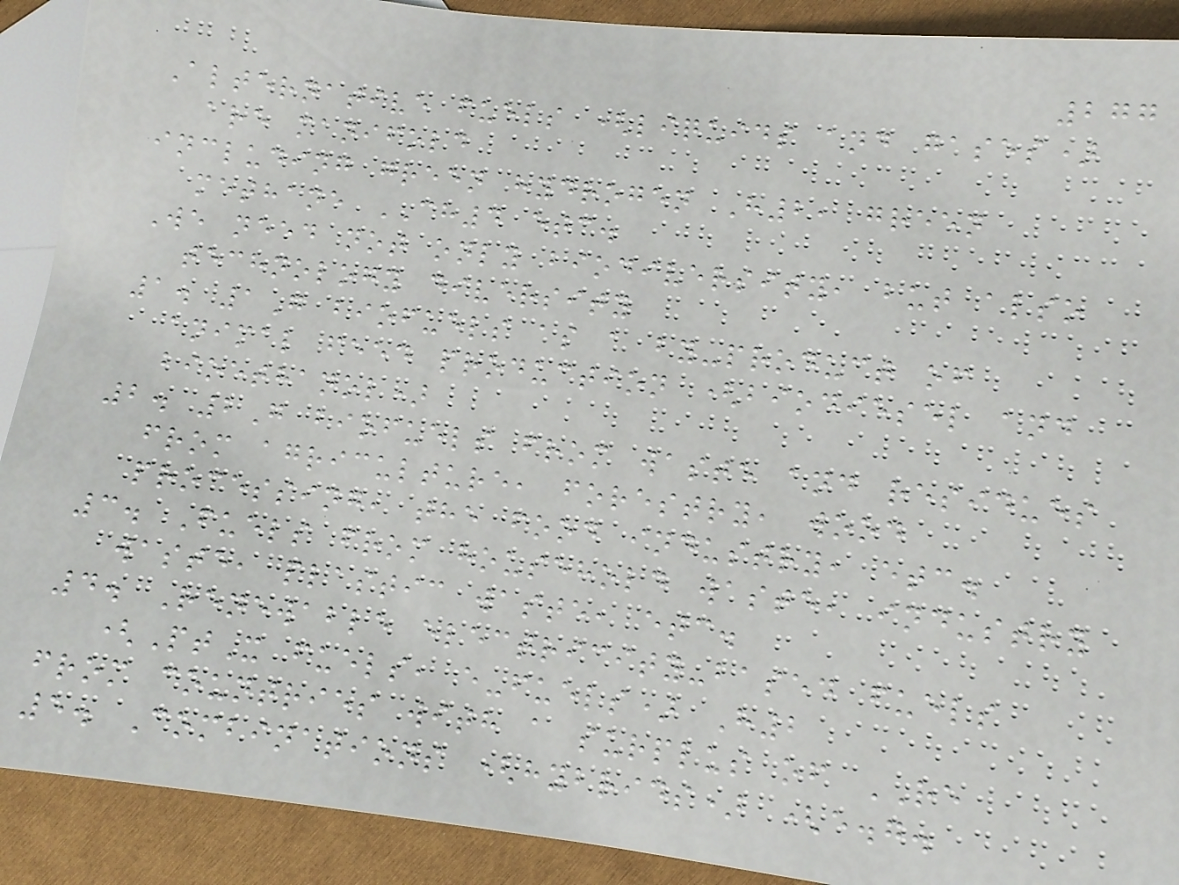277
Alternative fuels (liquids and gases)
are manifold
including green hydrogen H2, green
methane CH4 etc.
We need not only biodiversity, but also
technology diversity
1. 1G biofuels as a by-product of
animal feed production (biodiesel and
bioethanol)
2. 2G biofuels from waste and residues
from agriculture, forestry, wood
processing, the food industry, etc.
3. Fuels from household waste, industry
waste, plastic waste, etc.
4. Renewable electricity-based fuels
(PtX fuels, e-fuels) H2
from countries with a surplus of RE
5. Combinations (hybrids) (e.g.
